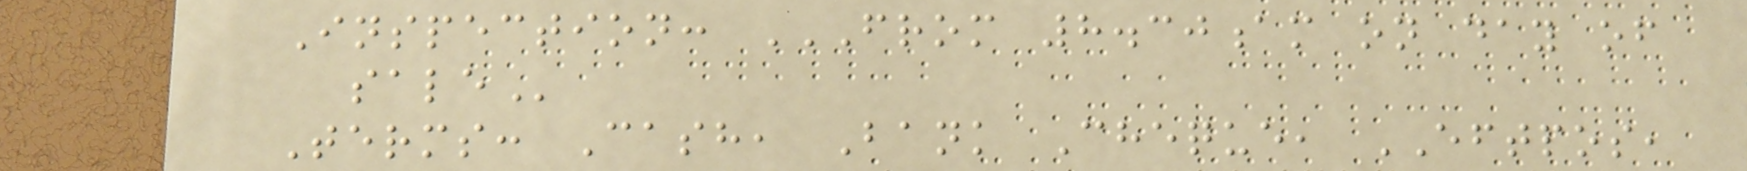Inspection: FROM 8.30AM ON DAY OF
SALE
Terms: Cash, Bank Cheque, EFTPOS,
